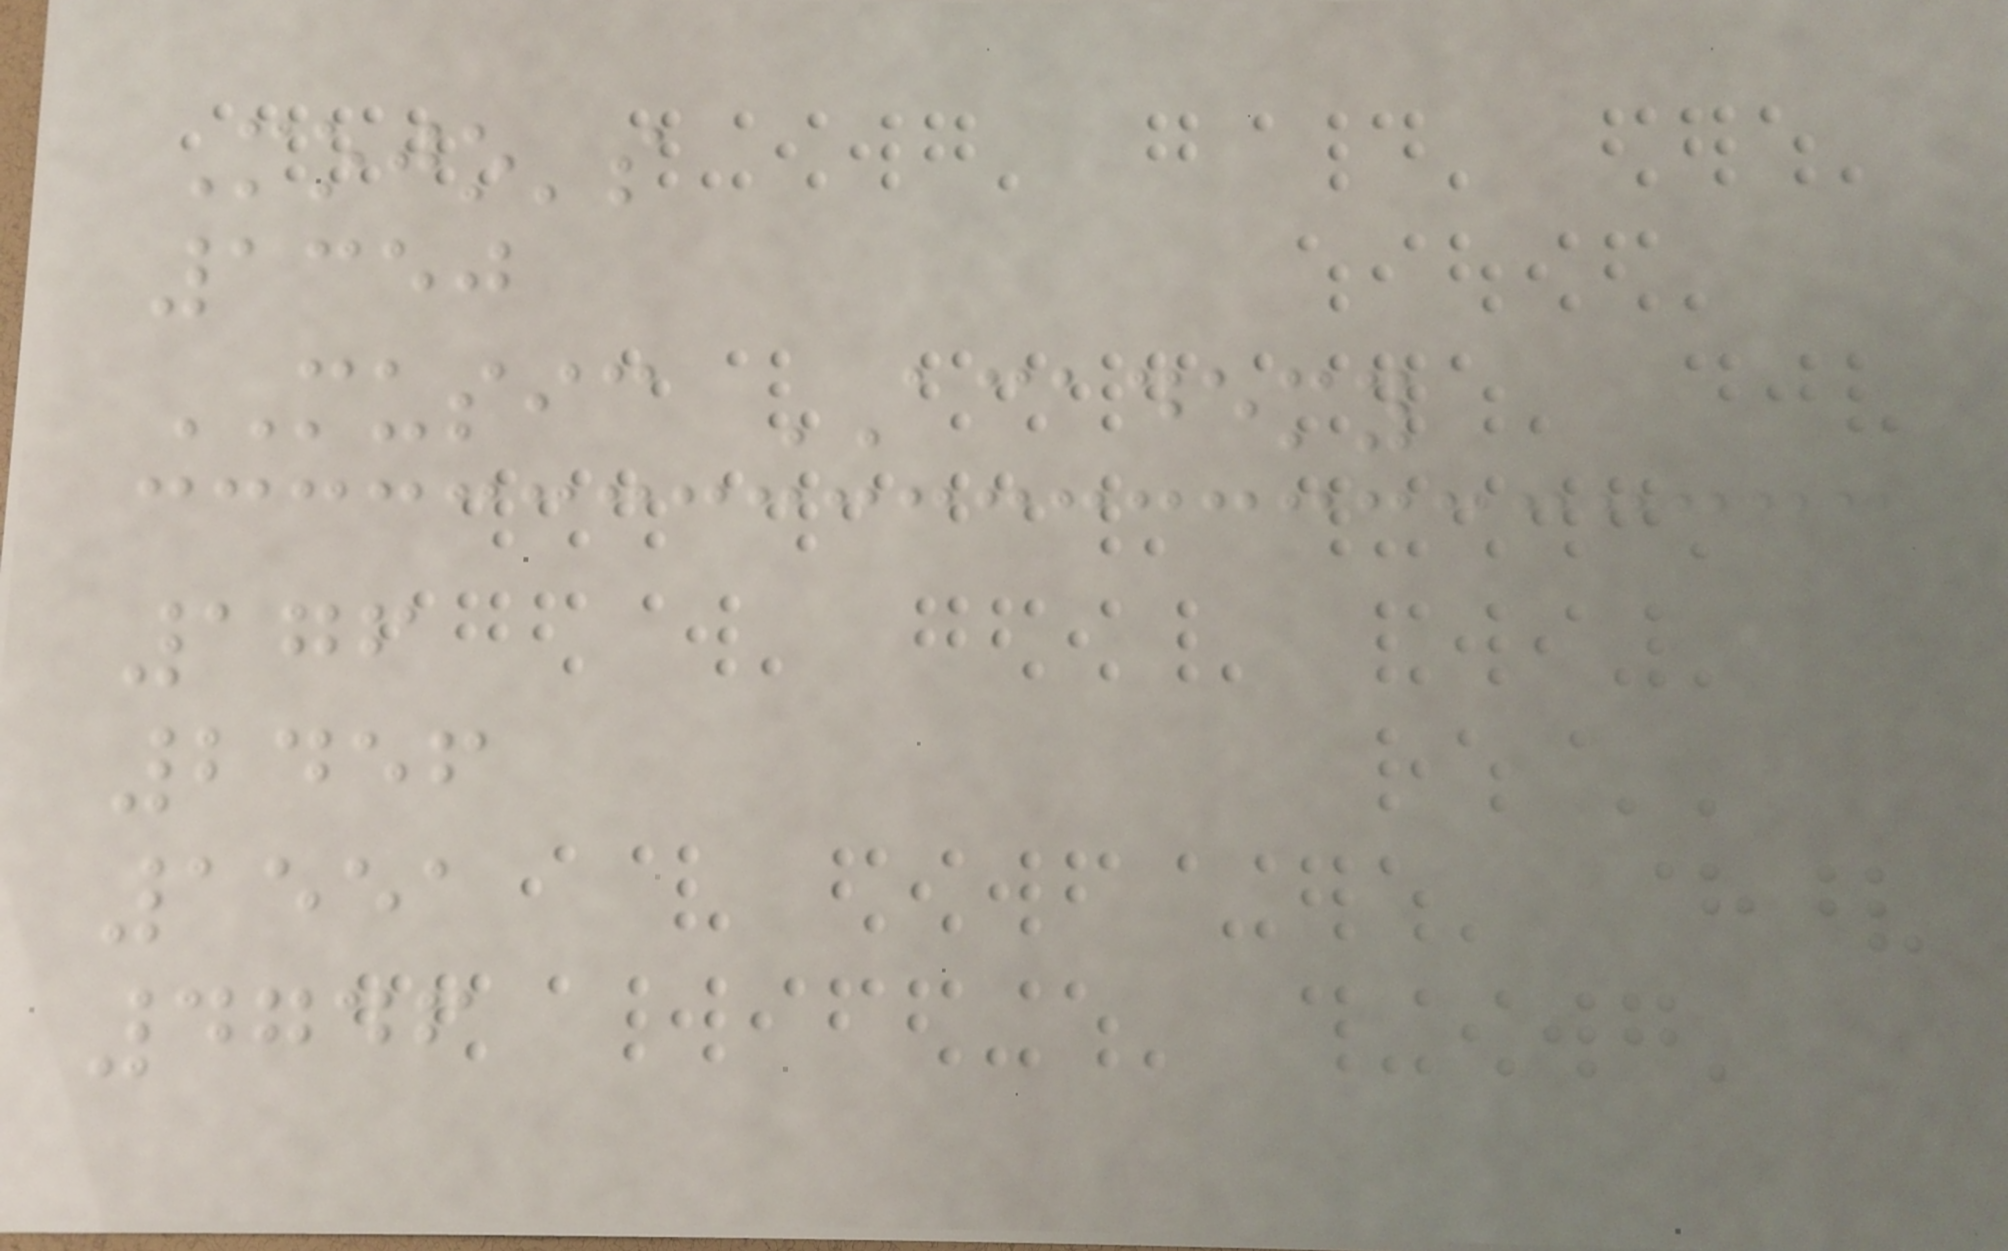Mojo's
1350
MUSIC ACADEMY
176
2456
1551
4746
